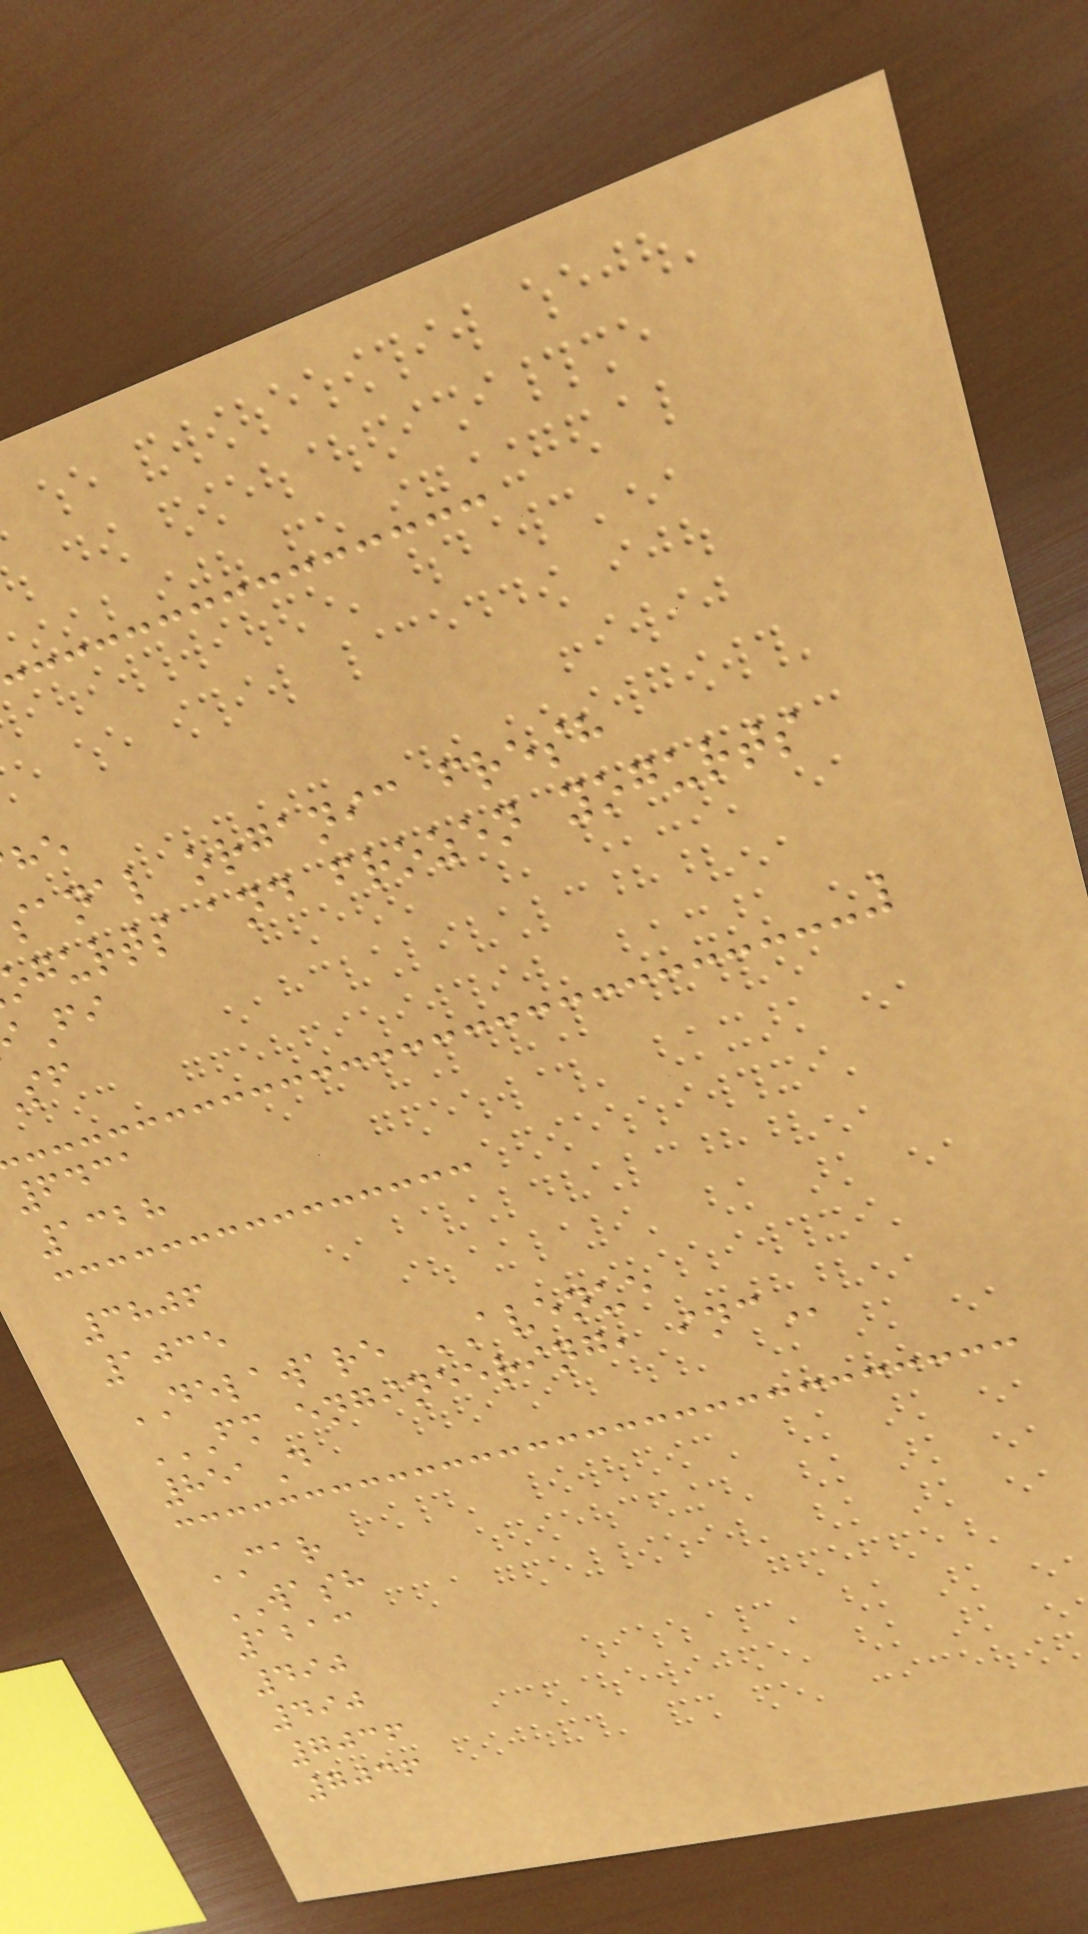sanal organic fresh
ogurts and frozen yogurts
6431
1328
3806
1035
DELAWARE AVENUE
FM ENGINEERING, INC
851D
CAR
WASH
1213
490
490
7036
7036
